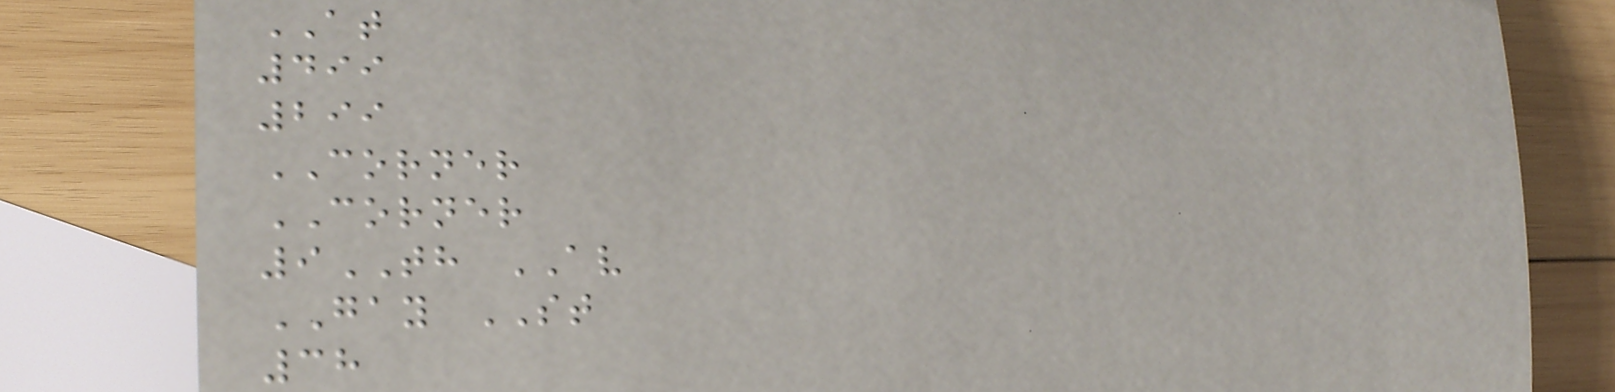AT
499
299
CORNER
CORNER
9TH AV
GAY ST
38
